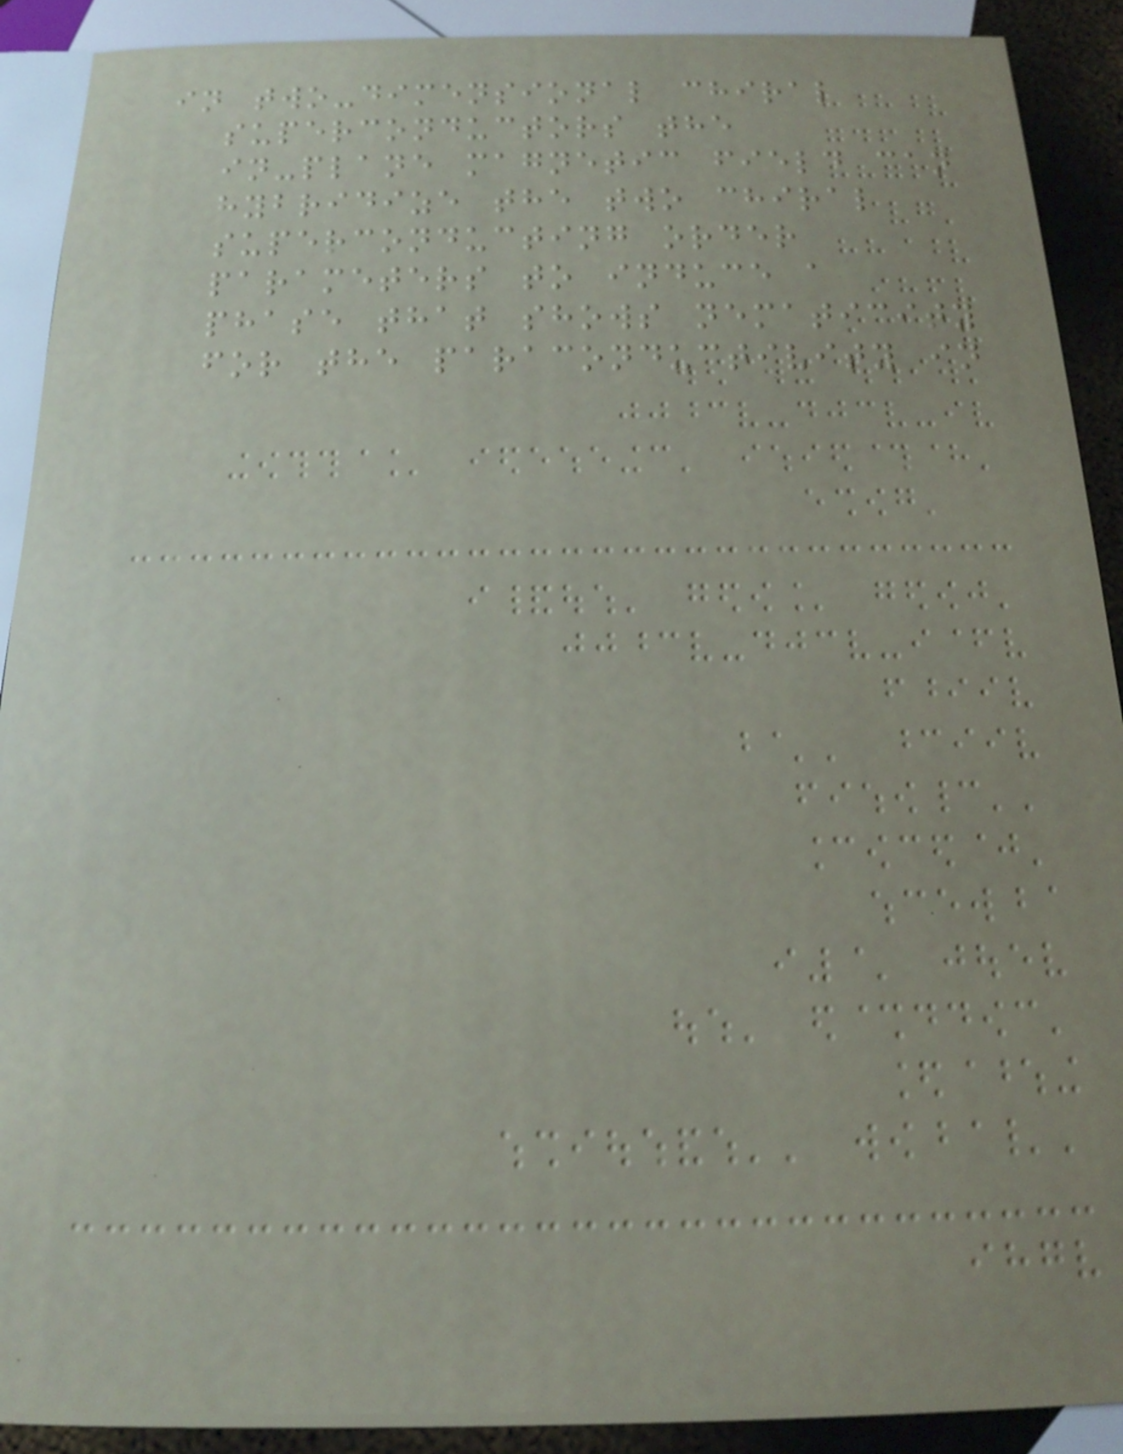in two-dimensional chiral
superconductors the
in-plane magnetic field can
hybridize the two chiral
superconducting order
parameters to induce a
phase that shows nematicity
for the paraconductivity in
